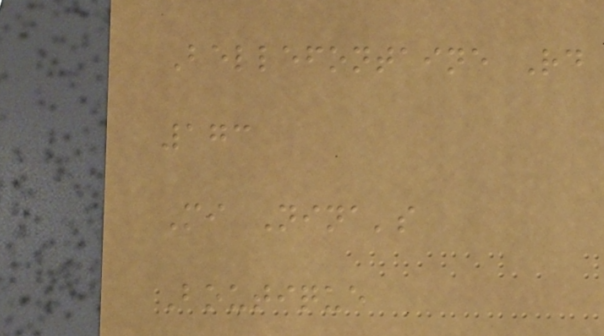Bellefontaine Rd
173
Mi Nina's
Boutique
